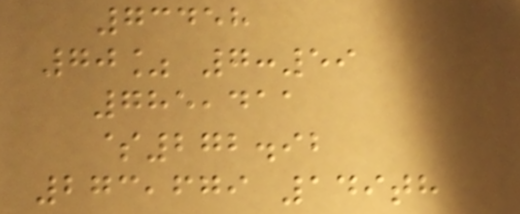73458
70% 7:59
785,411
$272.92
273,679 149th
